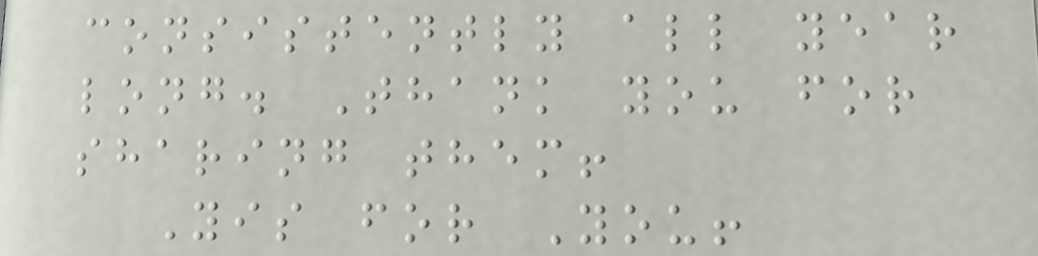consistently all year
long. Thank you for
sharing them!
Yis for You!
